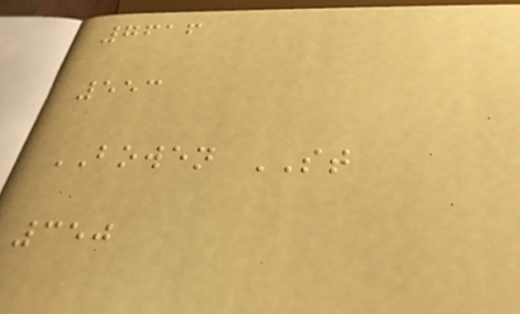7616
553
BOWEN ST
350
